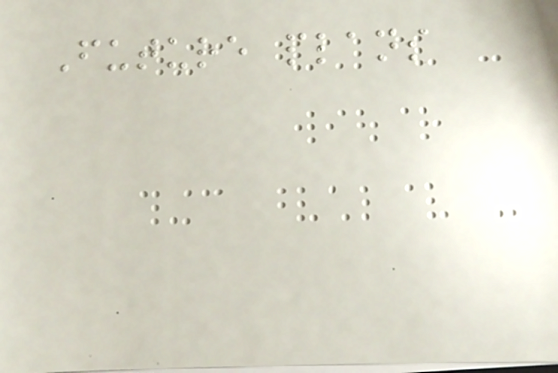Future plans
